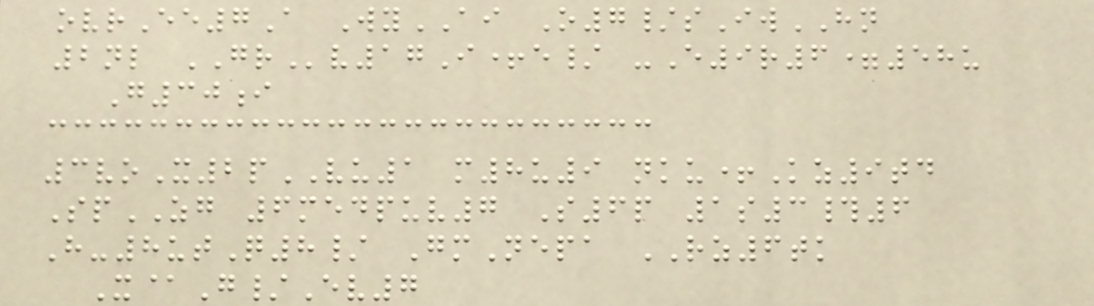ovrEe7A WyAI O7/sIwHN
2nl GRv17I+e/ -E9r6=58u
G30i
3voX2pVU1 m8u9 nku+Kz9td
SpZG 6medpuv7 S6p 1s3#6
H-8utQ8/ GmNepa RZ6tk
X@G/Ev7
